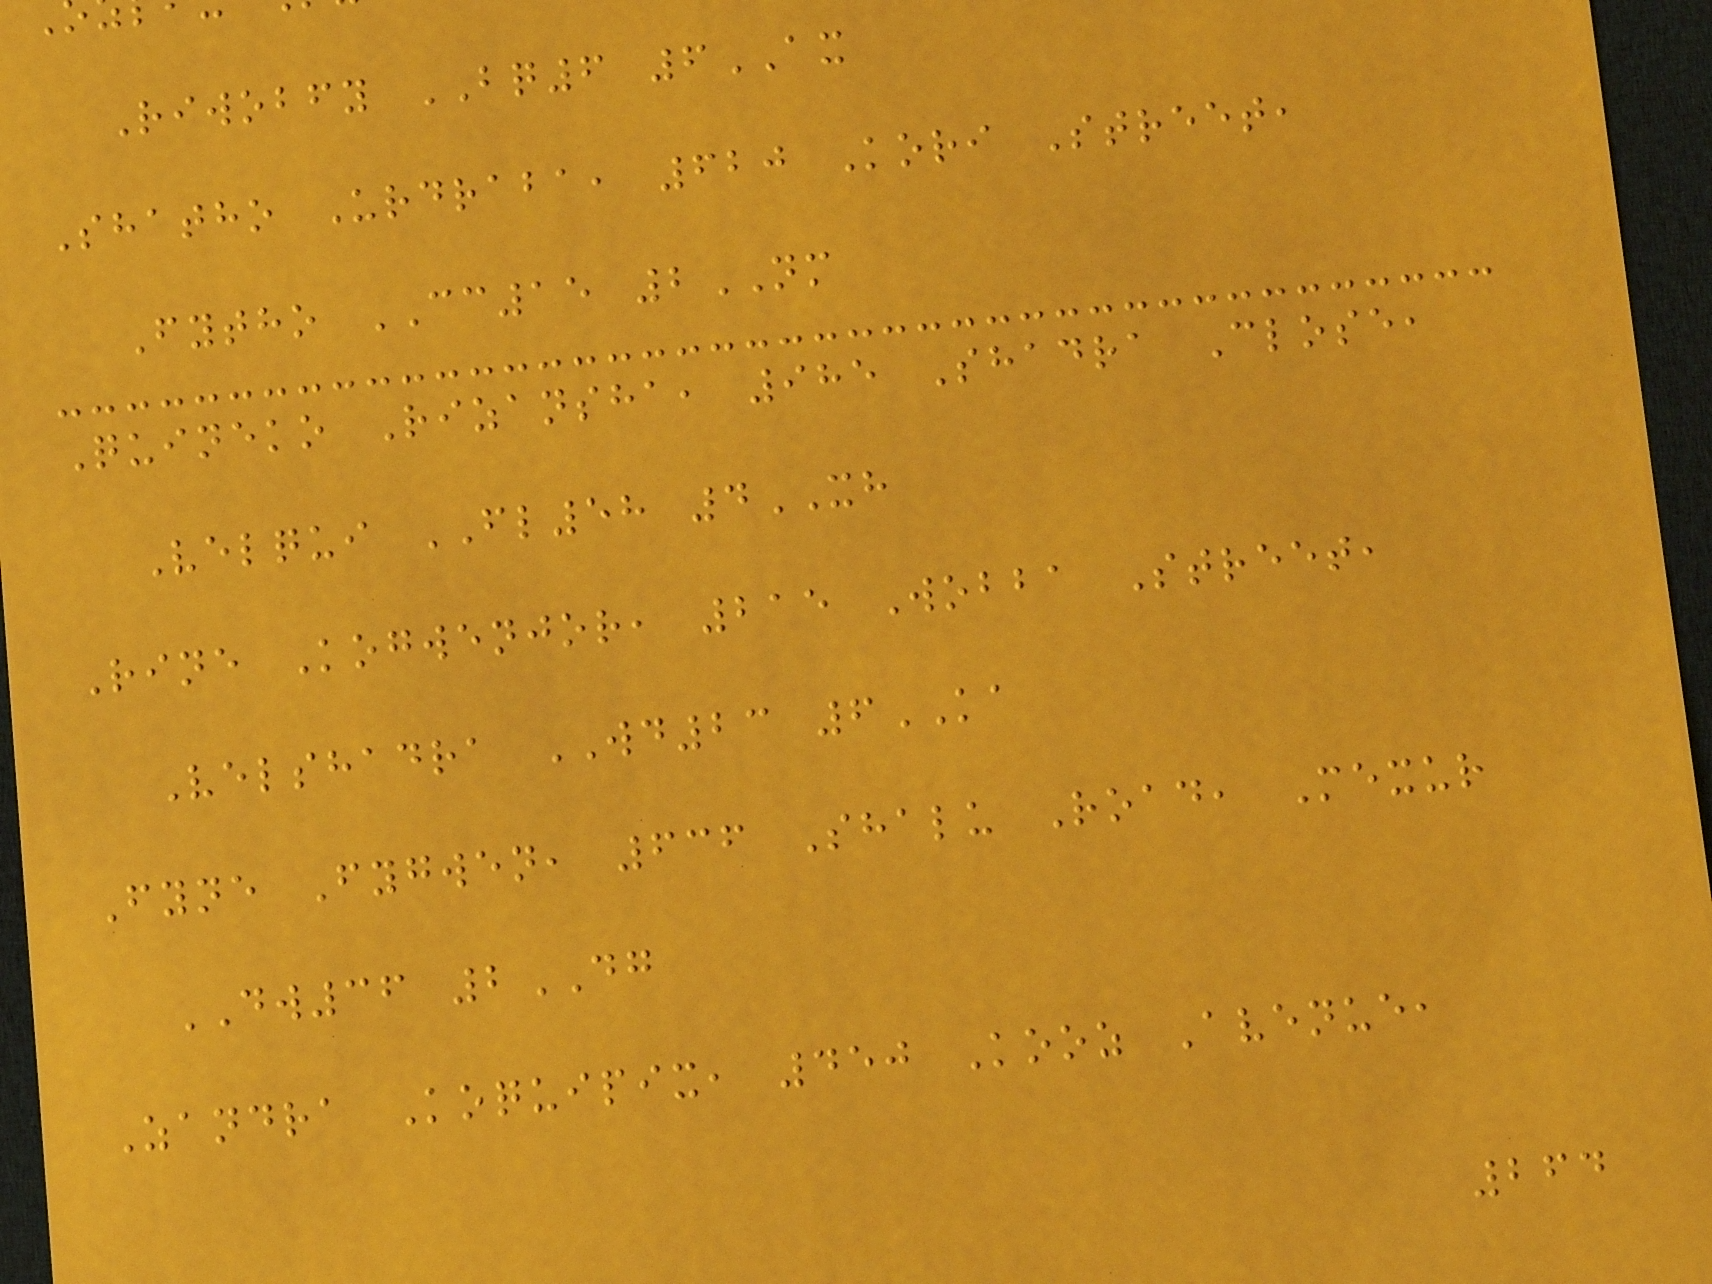Riwobfy BQ6 6AX
Shatho Urdraba, 620 Kori Street,
Fytho CC15 2NM
Quineko Rizansha, 985 Shadra Close,
Velqui FL58 4XH
Rine Kogwenjor, 215 Wobba Street,
Velshadra WD23 6KA
Fyne Fygwen, 636 Shalu Road, Mexur
DW36 2DG
Zandra Koquipix, 450 Kooz Avenue,
264
